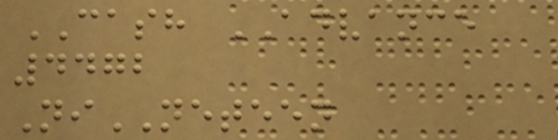CASH ADVANCE
4472
NiNETEEN
